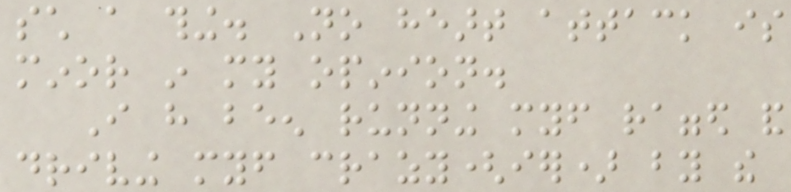such a thing. No heart attack is
minor in my opinion.
I have been running myself ragged and
driving myself crazy(ier) by the
